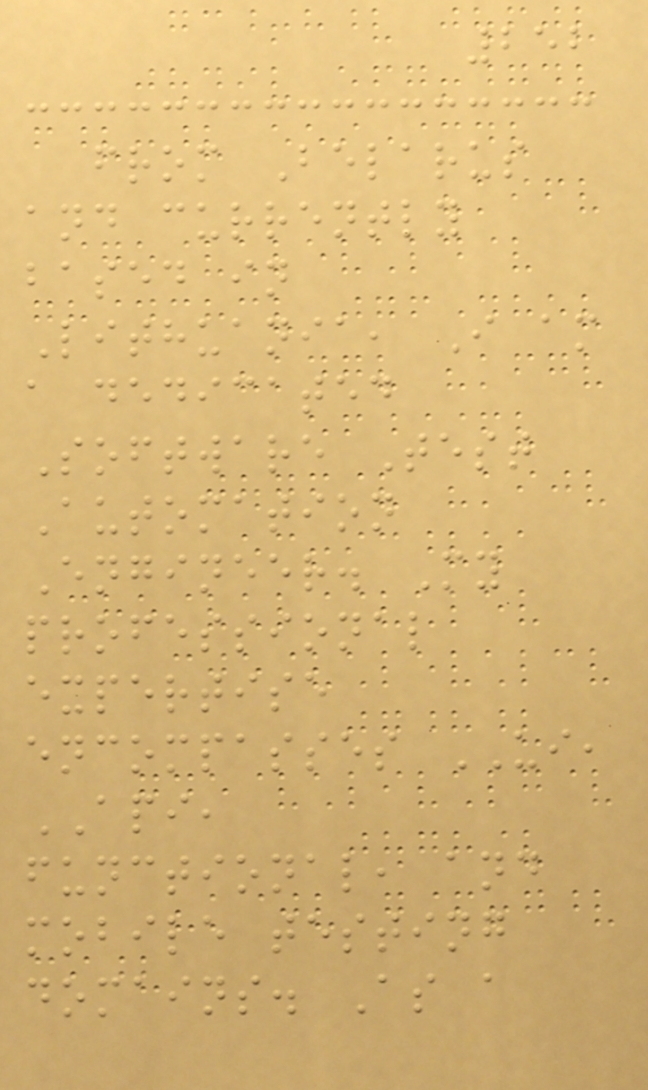252
from Belarus
and currently
based in
Lithuania, I am
a dedicated
Software Test
Automation
Engineer. My
professional
expertise
encompasses UI,
API,
functional, and
mobile testing
domains. As a
